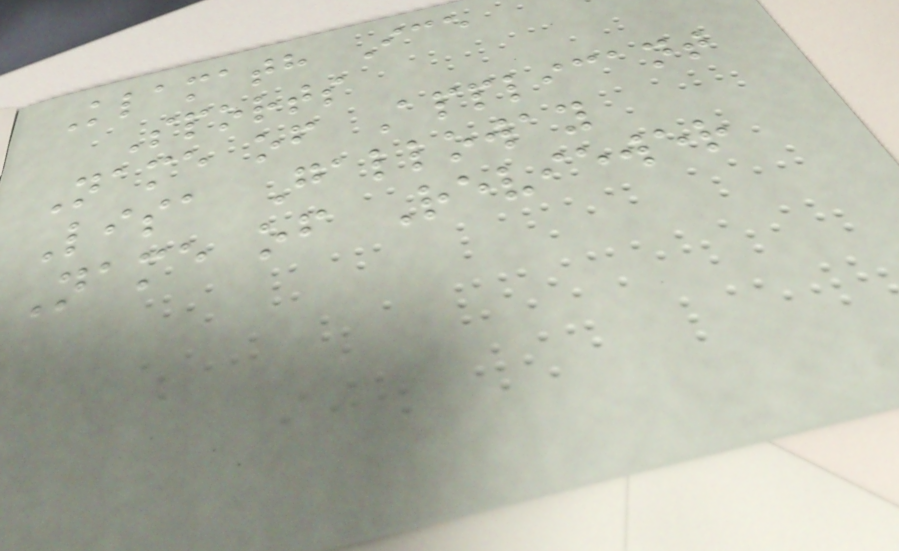Klamath Ice
Sports
Name of Applicant
Lisa Galloway
Name of Reviewer
